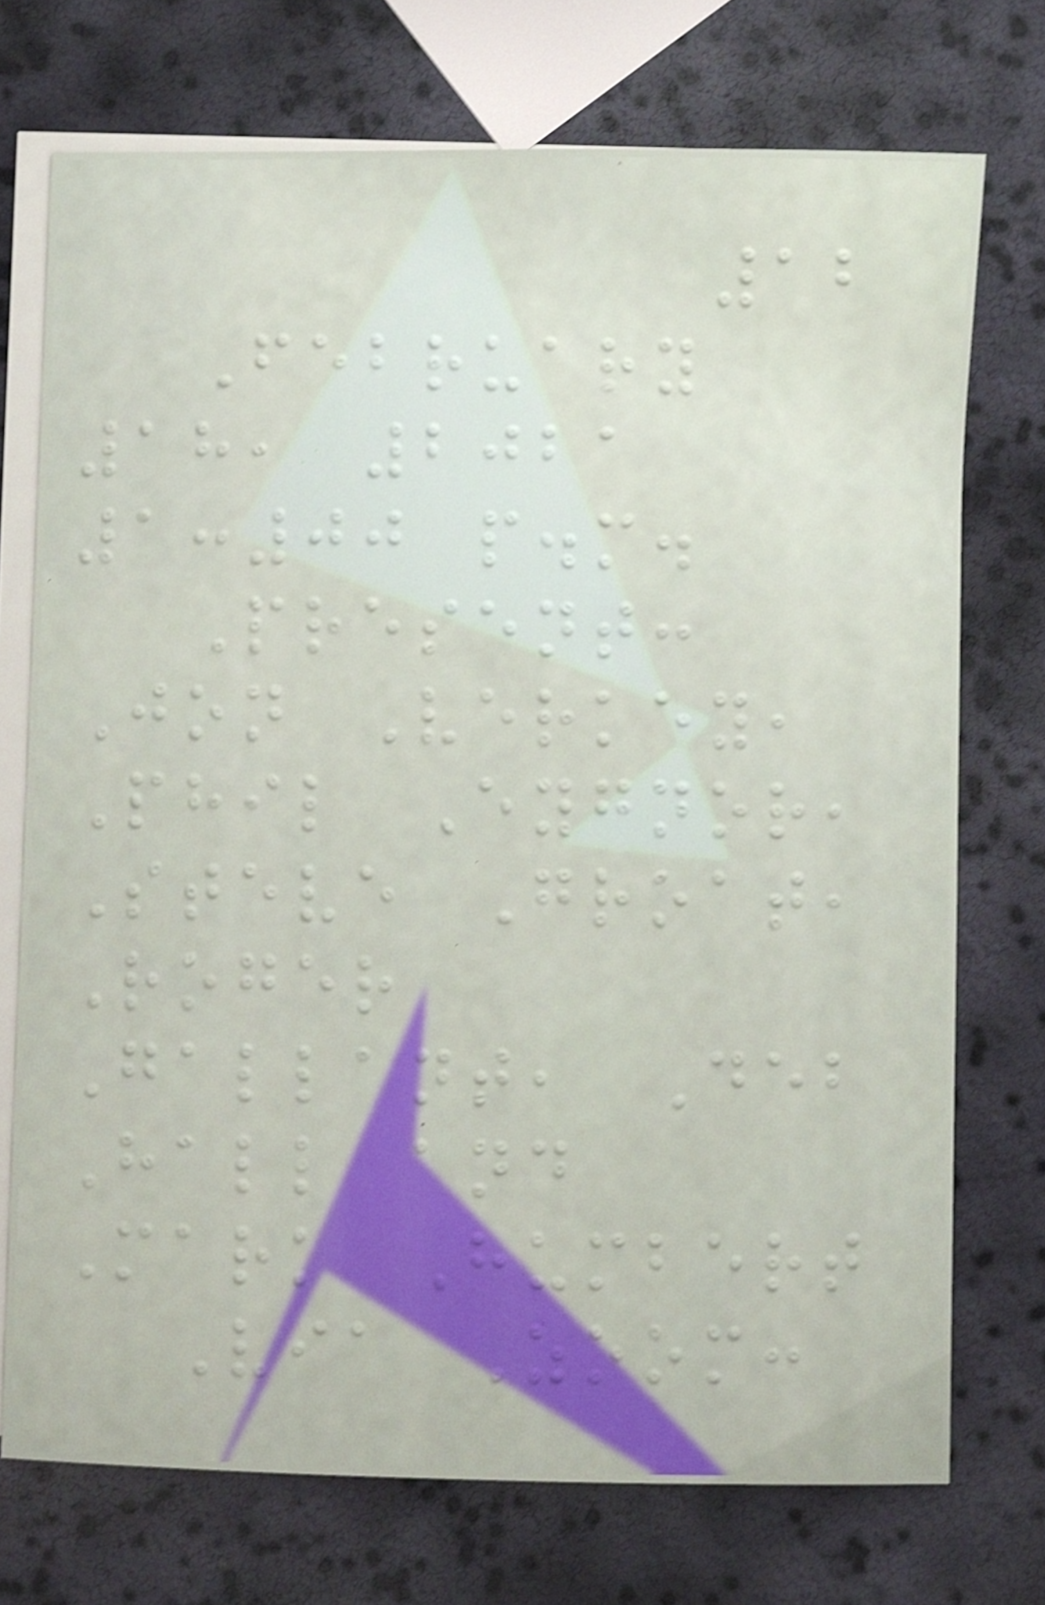12
February
18, 2021
1:00 p.m.
Present:
Jon Verkey,
Phil Eygnor,
Steve Groat,
Roger
Gallant, Deb
Hall and
Mark Humbert
Via Zoom:
